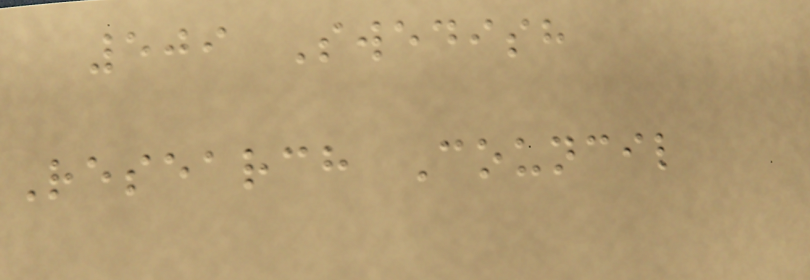509 Swedish
Research Council
